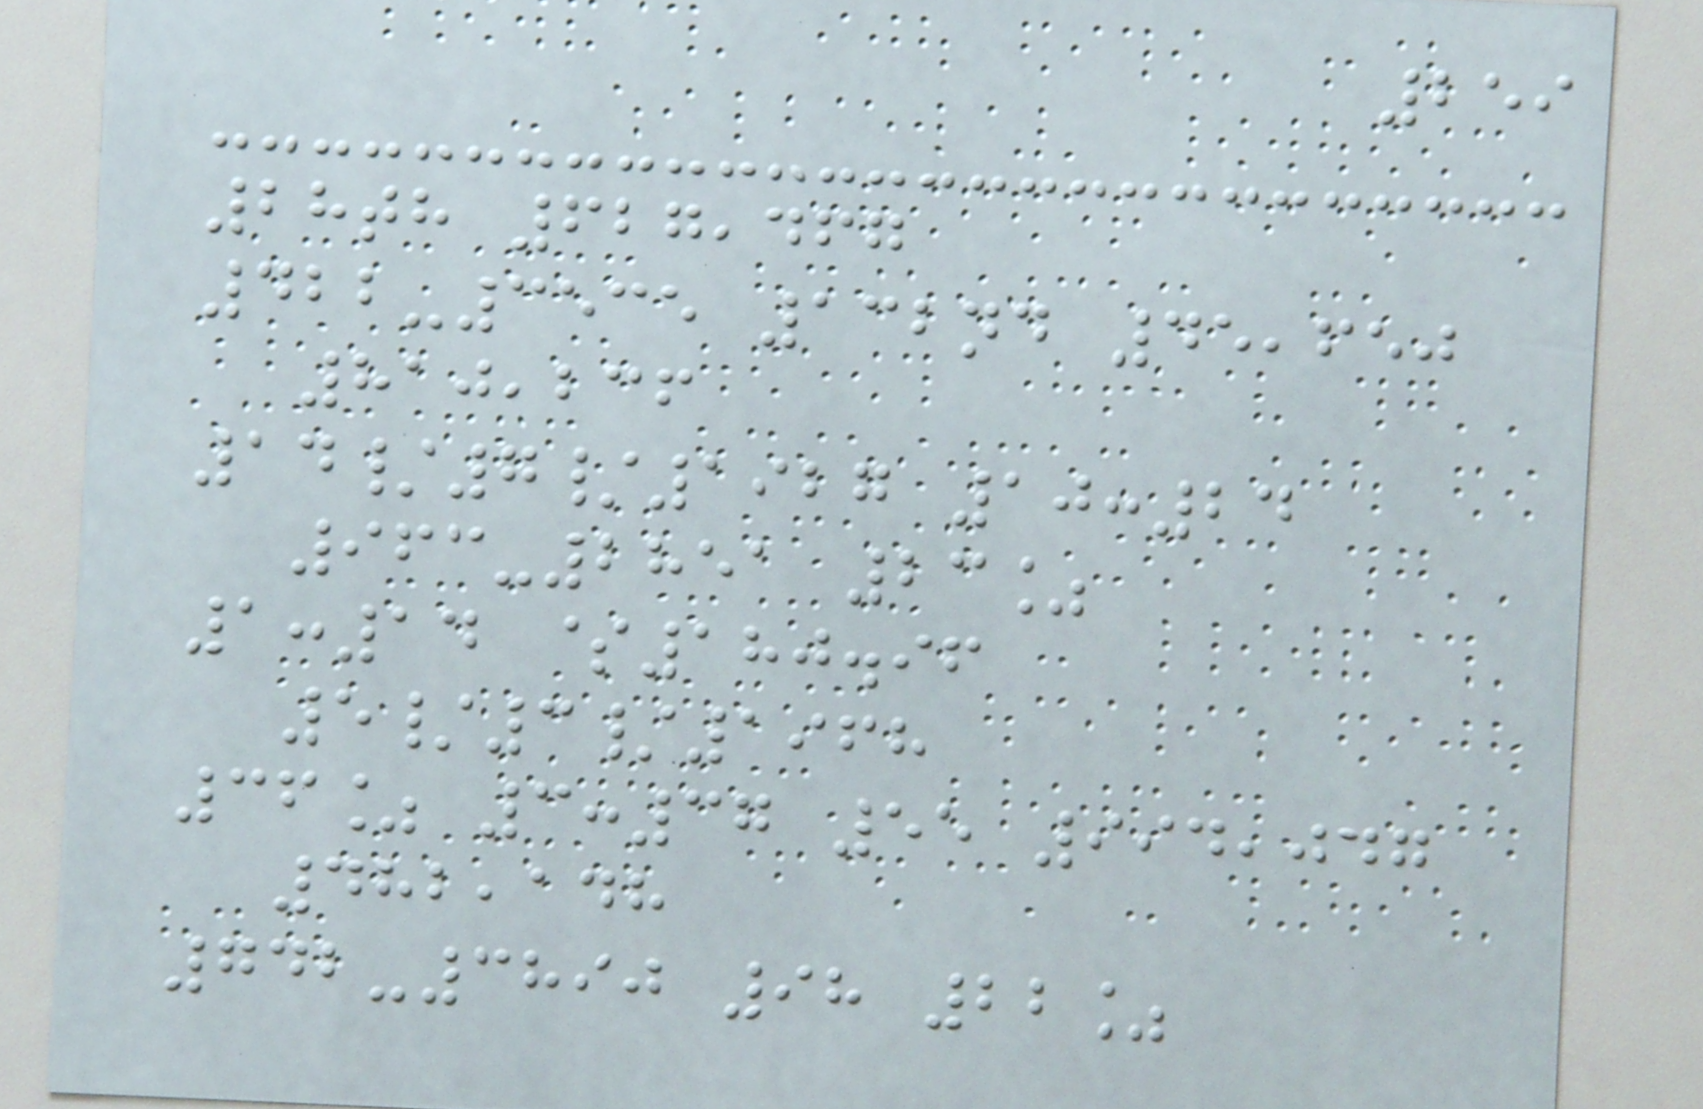259
28th 627,467
422-3535 132nd 45,650
810,236
14/7/1927 10:24
963-2851 23%
1:14 $180.96
5/3/1968
36% 3:37 55 994,047
482,148
742-3890 98 22%
